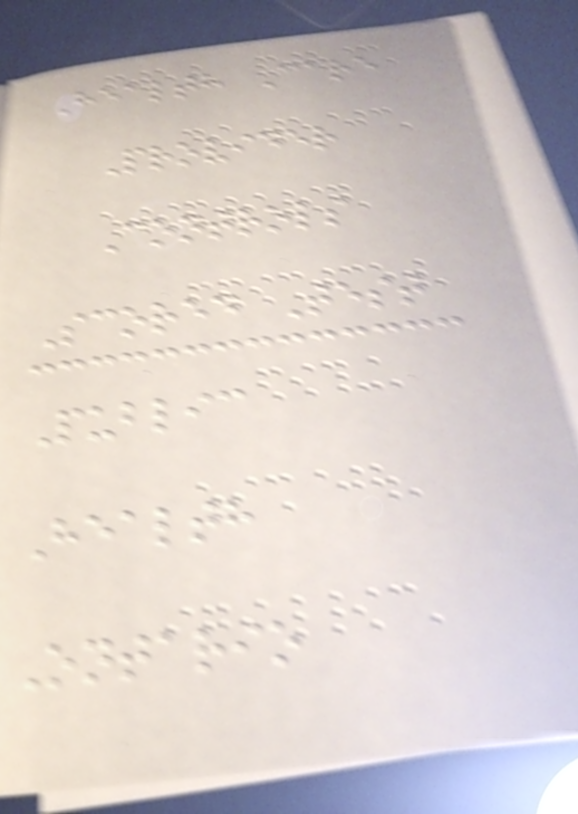Health Care
Provider
Controls
Scored Test
Public
Health
Ontario
